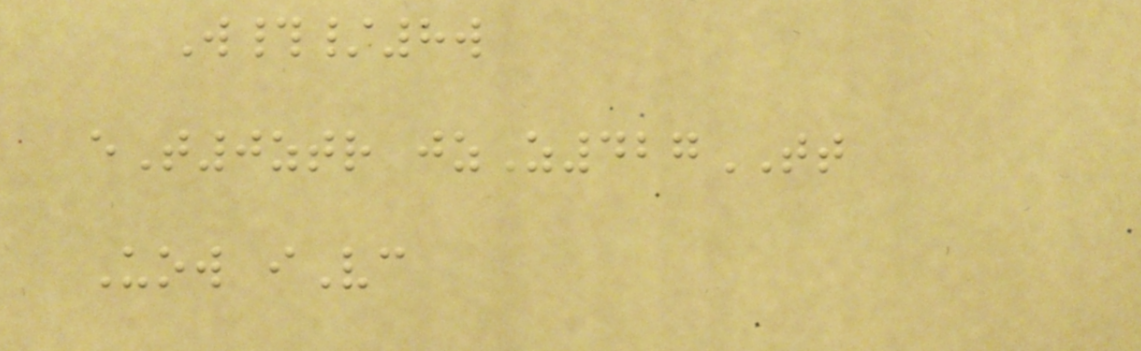W#/8w
eT0ztr jzZ427TT
Uow iVc
